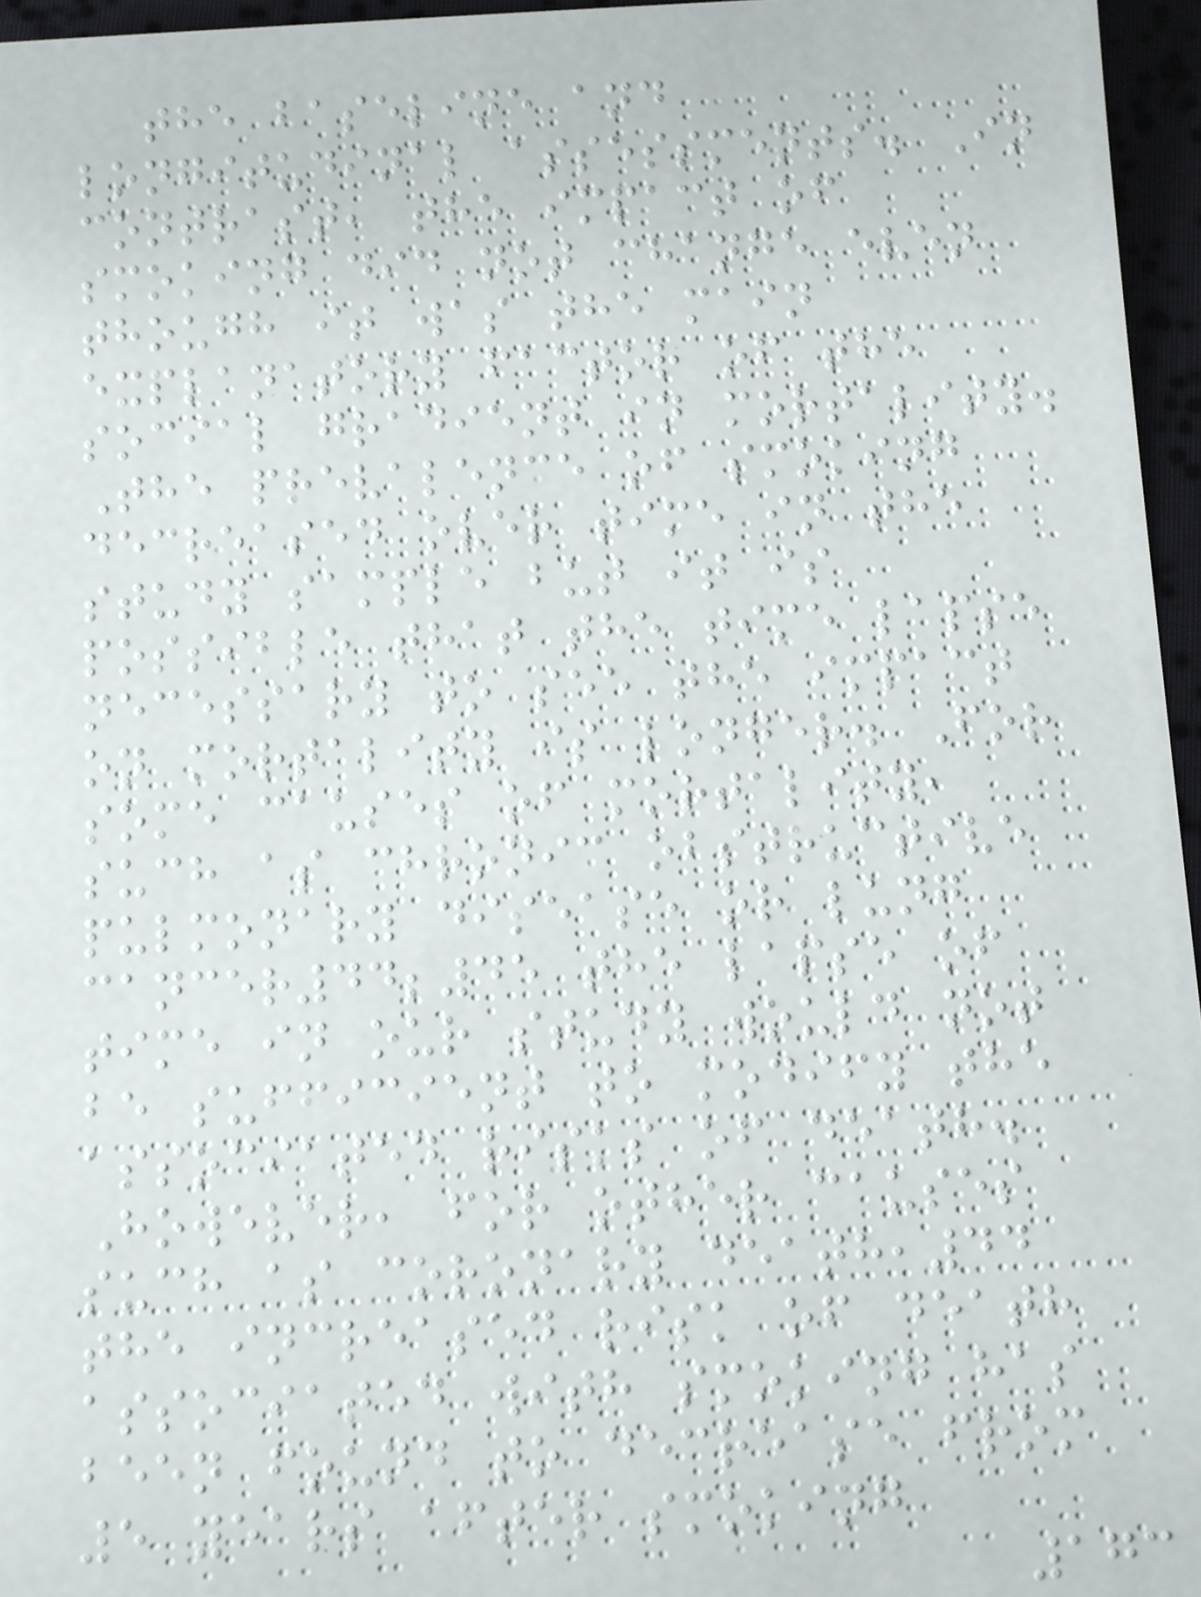the baseline and
longitudinal assessments. In
contrast, the impact of
smoking did not change even
though it was the main
explanatory factor of the
social gradient in mortality.
The prevalence of smoking
decreased over time in the
study sample but it is
possible that the time lapse
necessary to see the impact
on mortality is longer. For
some causes of mortality,
such as chronic obstructive
pulmonary disease or lung
cancer44;45 the lapse of
time in our study would not
be sufficient to modify the
associated risks of death.
However, for other causes
such as coronary death,44
the increased risk of death
associated with smoking has
been found to decrease from
5 years after smoking
173
